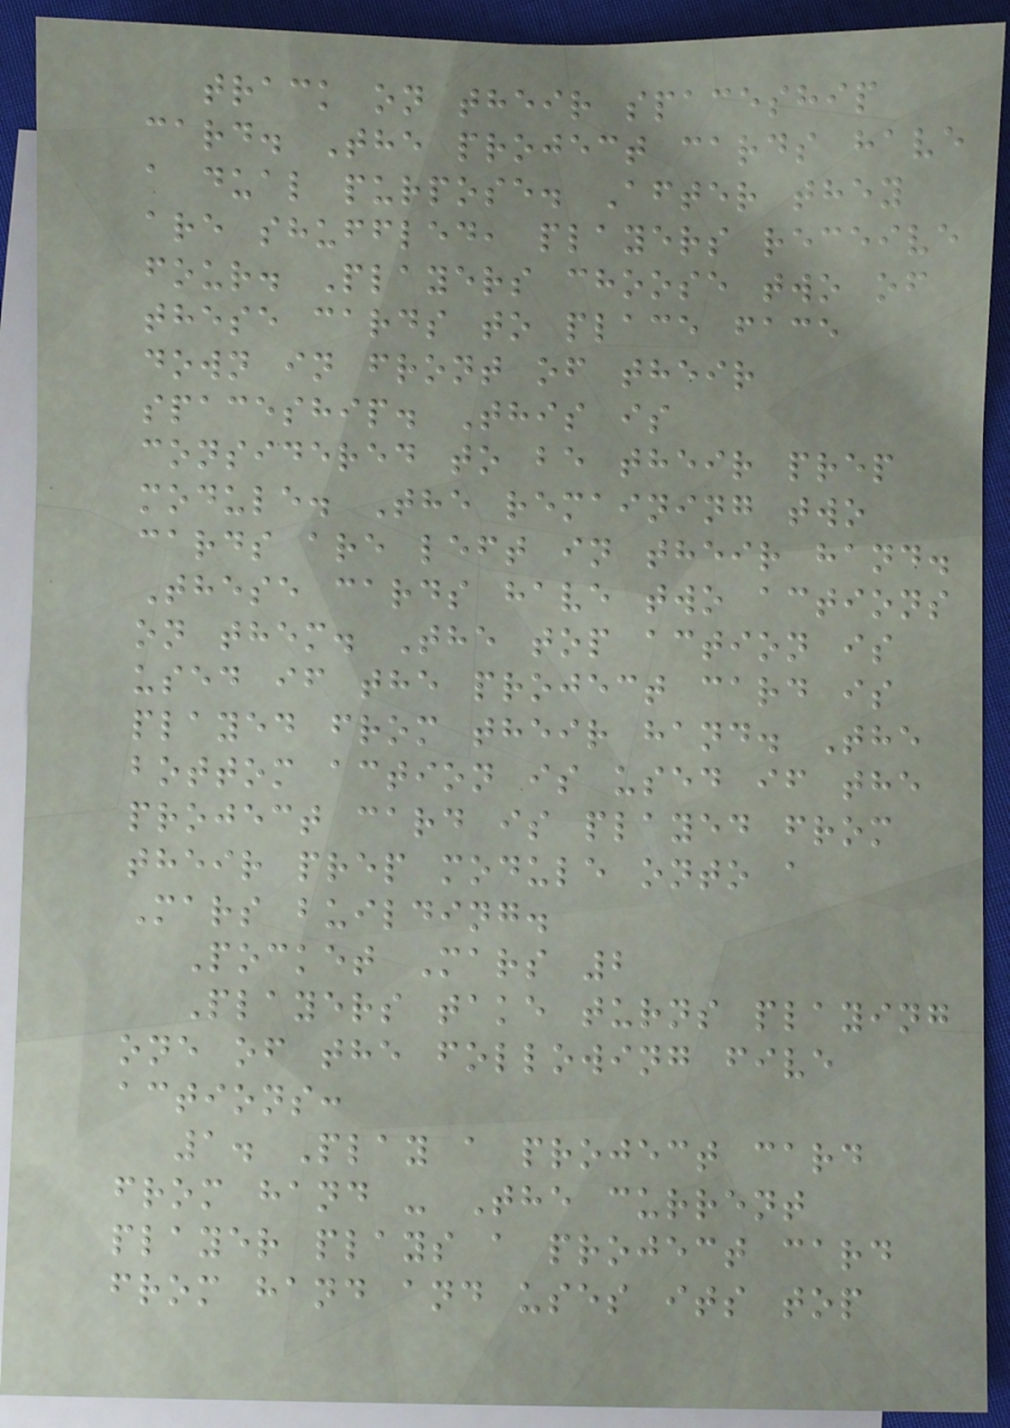track on their spaceship
card. The project cards have
a dual purpose. After they
are shuffled, players receive
four. Players choose two of
these cards to place face
down in front of their
spaceship. This is
considered to be their prep
module. The remaining two
cards are left in their hand.
These cards have two actions
on them. The top action is
used if the project card is
played from their hand. The
bottom action is used if the
project card is played from
their prep module onto a
Mars building.
Pocket Mars 2
Players take turns playing
one of the following five
actions:
1. Play a project card
from hand - The current
player plays a project card
from hand and uses its top
